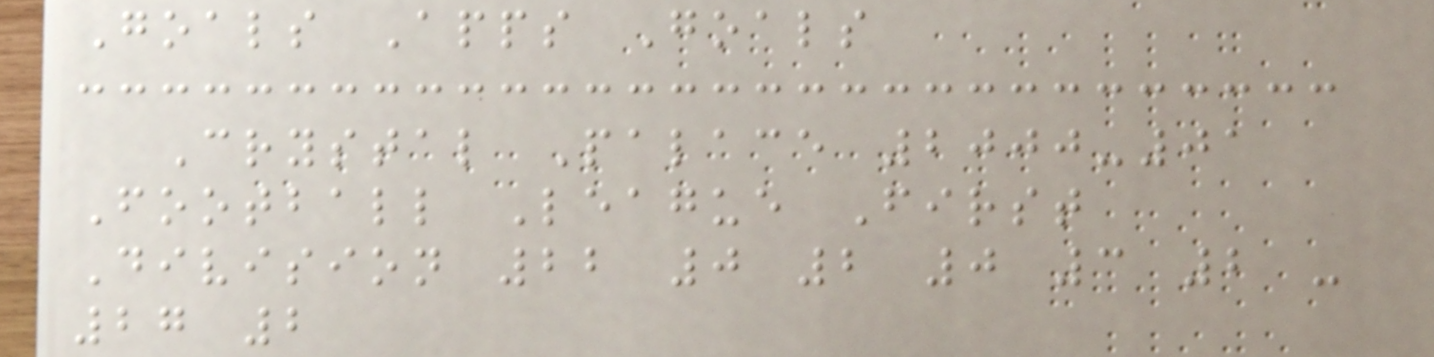Goals Apps Goals
Crystal Palace 2000-01
Football League First
Division 22 0 2 0 3 2 -
27 2
